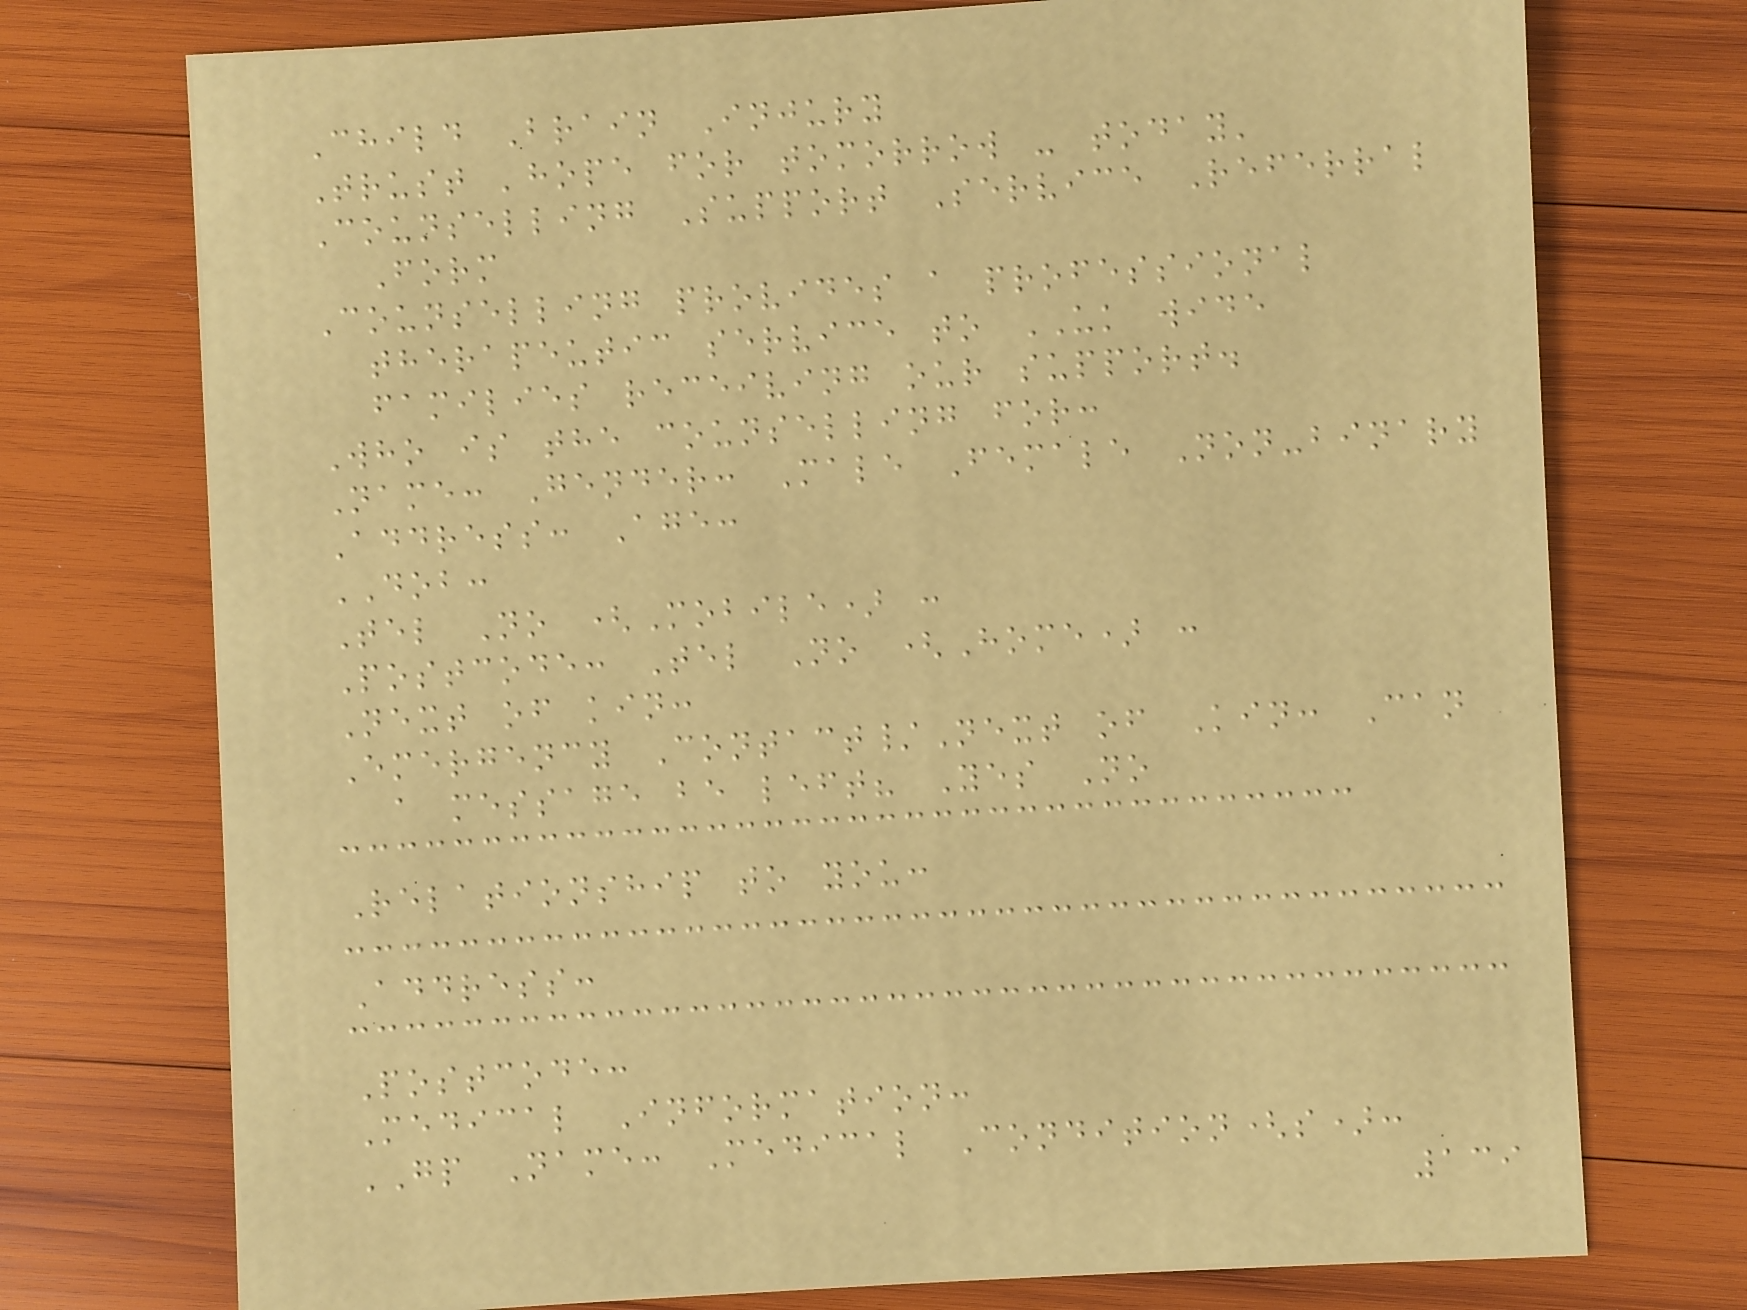Child Brain Injury
Trust 'hope for tomorrow - today'
Counselling Support Service Referral
Form
Counselling provides a professional
therapeutic service to UK wide
families receiving our support.
Who is the counselling for:
Name: Gender: Male Female Non-binary
Address: Age:
DOB:
Tel No (Mobile) :
Postcode: Tel No (Home) :
Next of kin:
Emergency Contact/Next of Kin: Can
a message be left? Yes No
Relationship to you:
Address:
Postcode:
Medical Information:
GP Name: Medical Condition(s):
139
